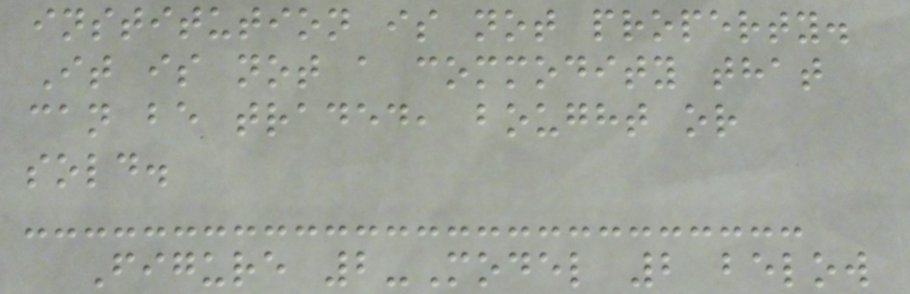institution is not property.
It is not a commodity that
can be traded, bought or
sold.
Figure 2-Model 2 below
